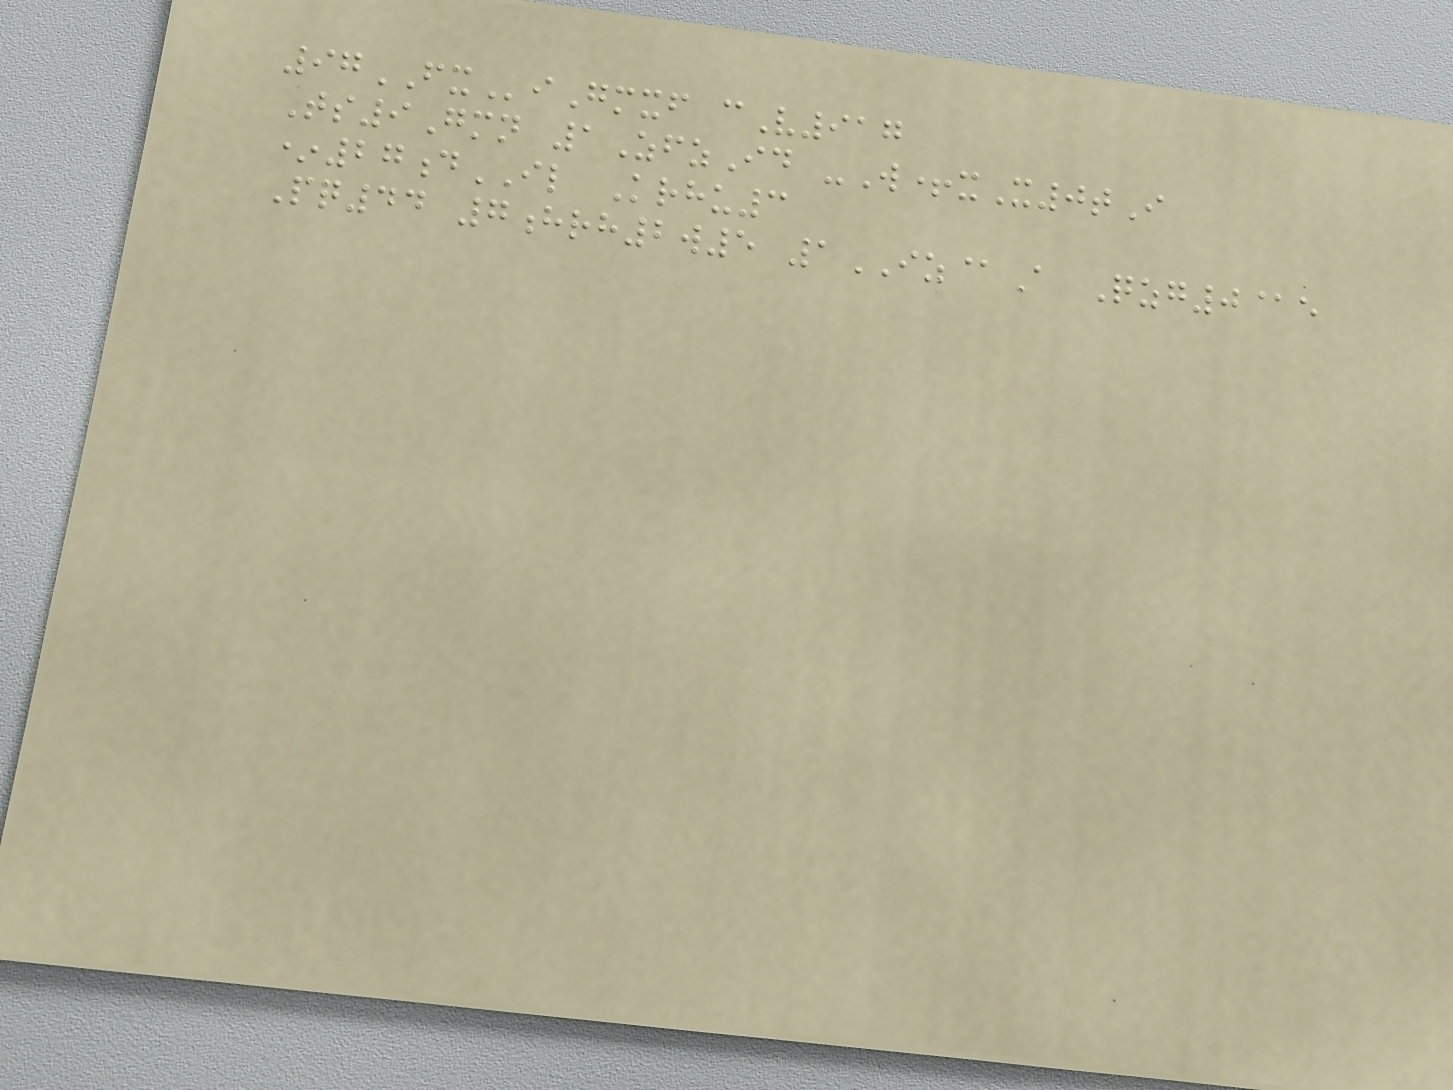97FXiGmxf cV917
Ts9Gmn 1ZfzId -W+xX0tI
*27dIL Krhu3
Pq44 7hrh2w5 1IZ@A Qzg0@e
